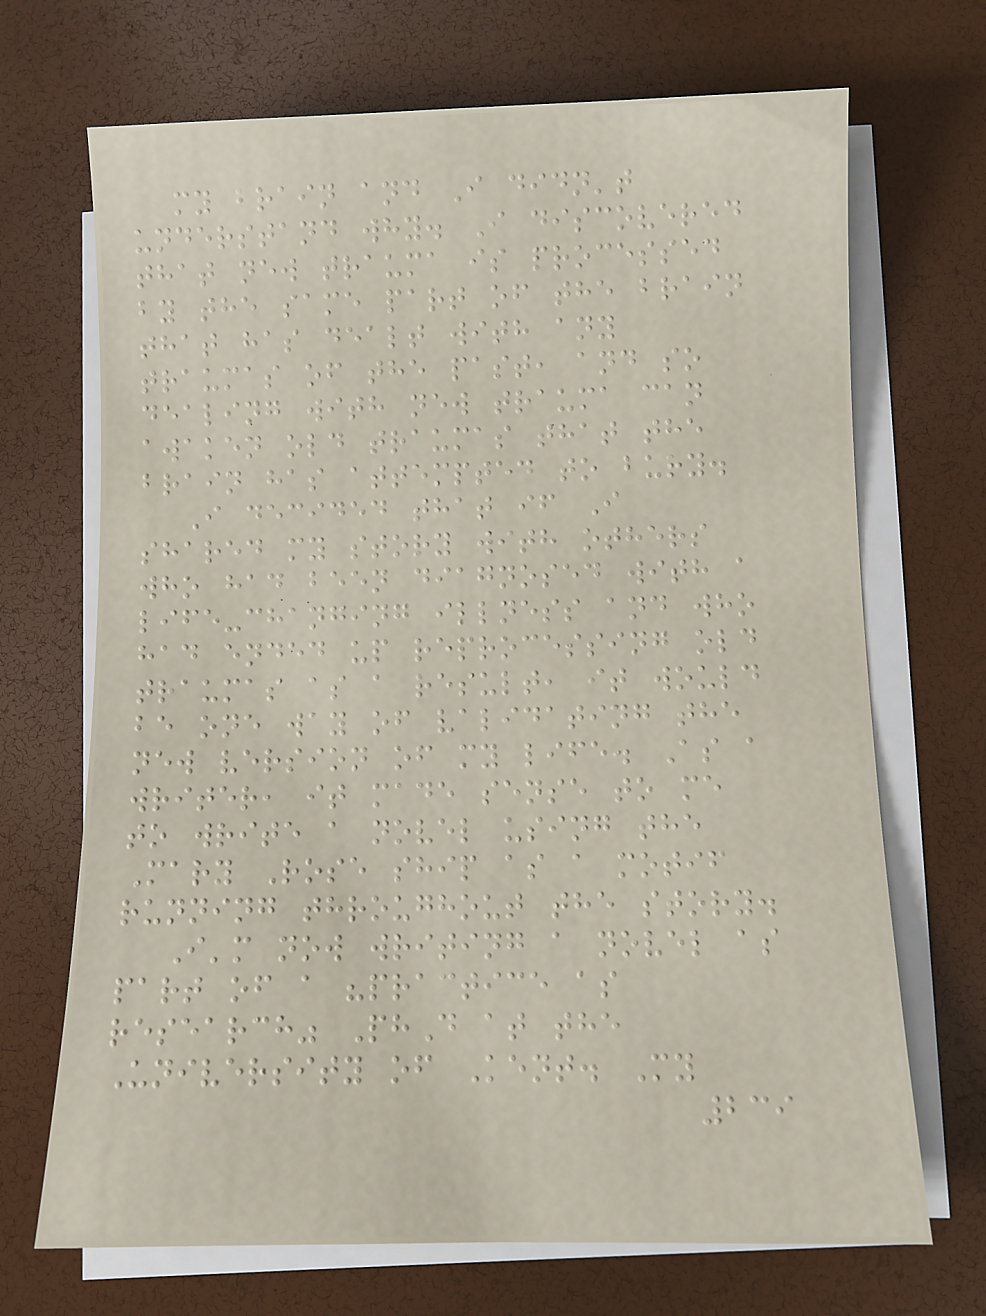my brain and I didn't
understand why. I discovered
that new trauma is processed
by the same part of the brain
that has dealt with any
traumas of the past, and so
dealing with new trauma can
awaken old traumas that the
brain has attempted to bury.
I decided that if I
shared my story with others
who had been diagnosed with a
life-changing illness and who
had ended up reprocessing old
traumas as a result, it would
be one way of validating the
new version of my life. As a
writer, it made sense to me
to write a novel using the
Mary Rose ship as a motif
running throughout the story.
I'm now writing a novel as
part of a "practice as
research" PhD at the
University of Kent. My
239
